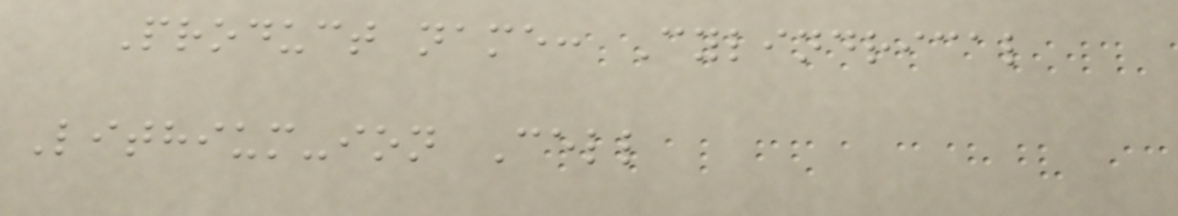Product name: Cylindrical
Lithium-ion Cell
